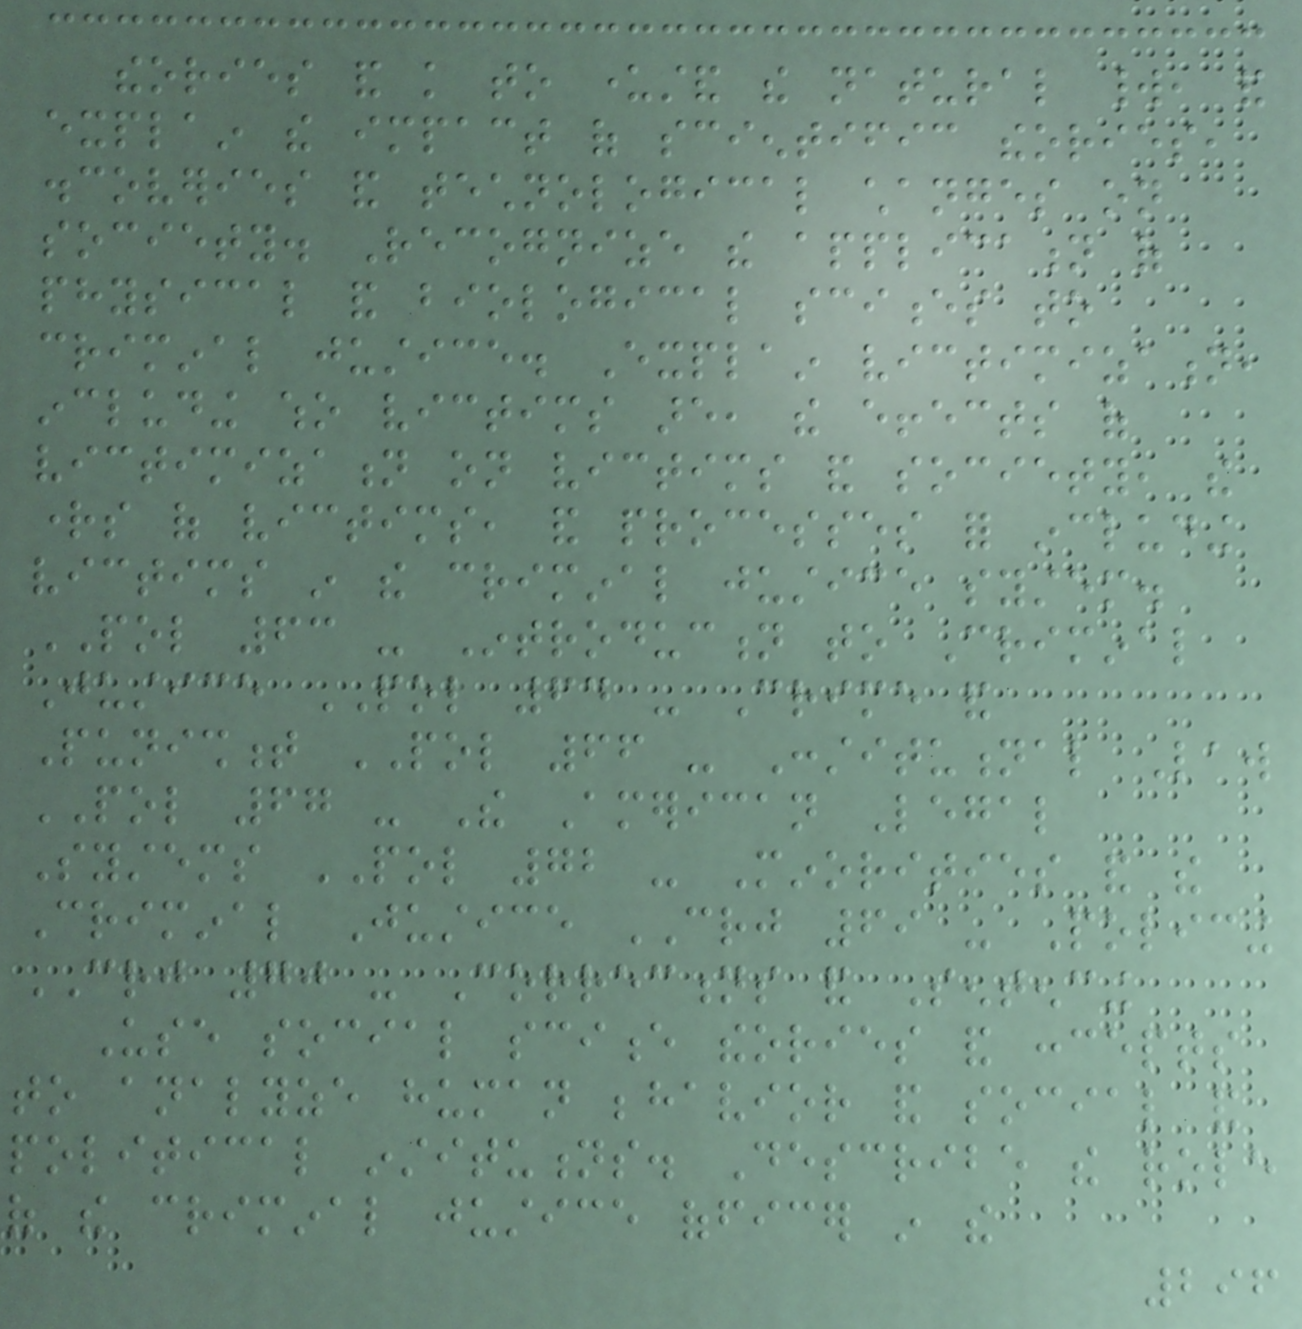theories and knowledge to understand the natural world, and
explain the impact of scientific theories,
discoveries and technological changes on
society. Recognize the application of
physical and biological sciences to
criminal justice. Explain victimization,
including who victims are, the effects of
victimization on victims and society, the
rights of victims, and processes for including
victims in the criminal justice system.
POL 63 - Introduction to Criminal
Justice POL 64 - Crime and
Punishment POL 66 - Constitutional Law
POL 67 - The American Legal
Systems POL 72 - Minorities and the
Criminal Justice CRJ 69 - Policing
CRJ 70 - Corrections and Sentencing
Use social science theories and concepts
to analyze human behavior and social and
political institutions. Describe the role
of the criminal justice officer in the
296
